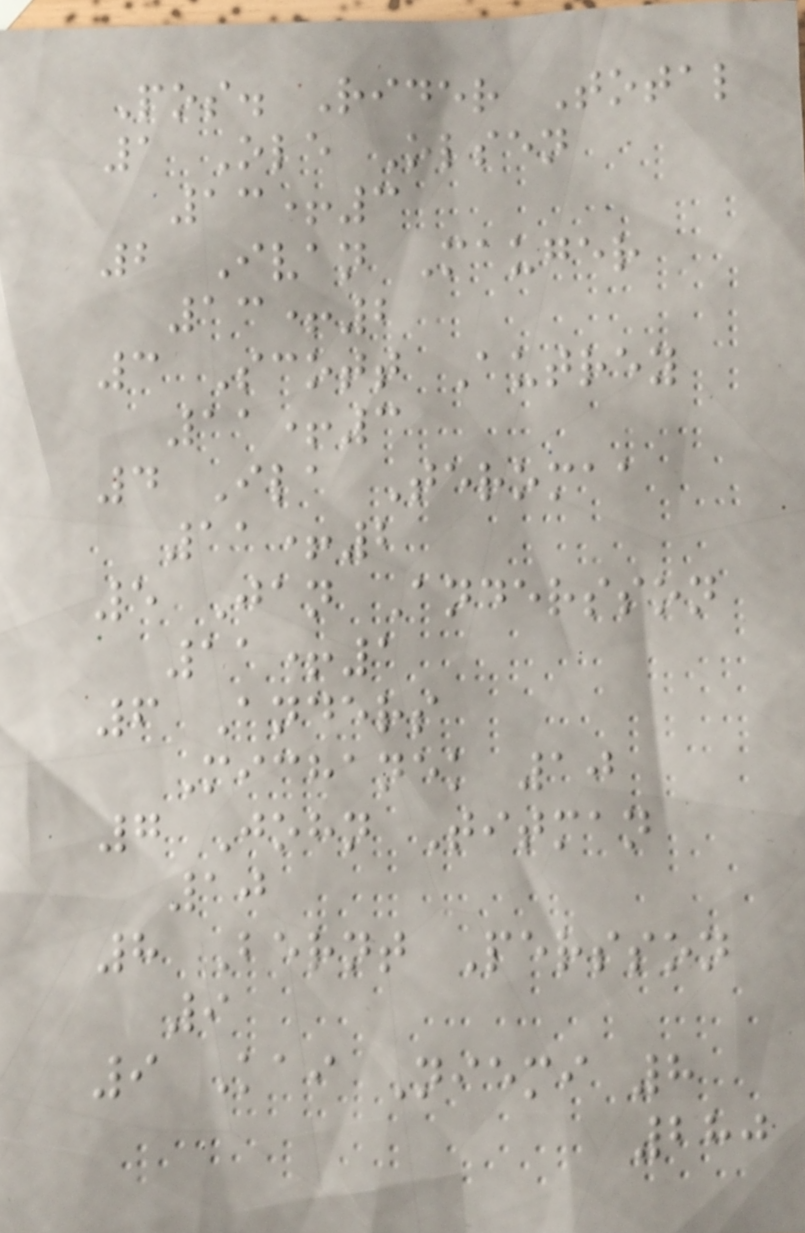Pos. Rider Total
1 Ole Olsen
13+3
2 Ivan Mauger
13+2
3 Scott Autrey
11+3
4 Ila Teromaa
11+2
5 Jan Andersson
11+1
6 Anders
Michanek 10
7 John Titman
10
8 Bernt Persson
9
9 Kai Niemi 8
280
